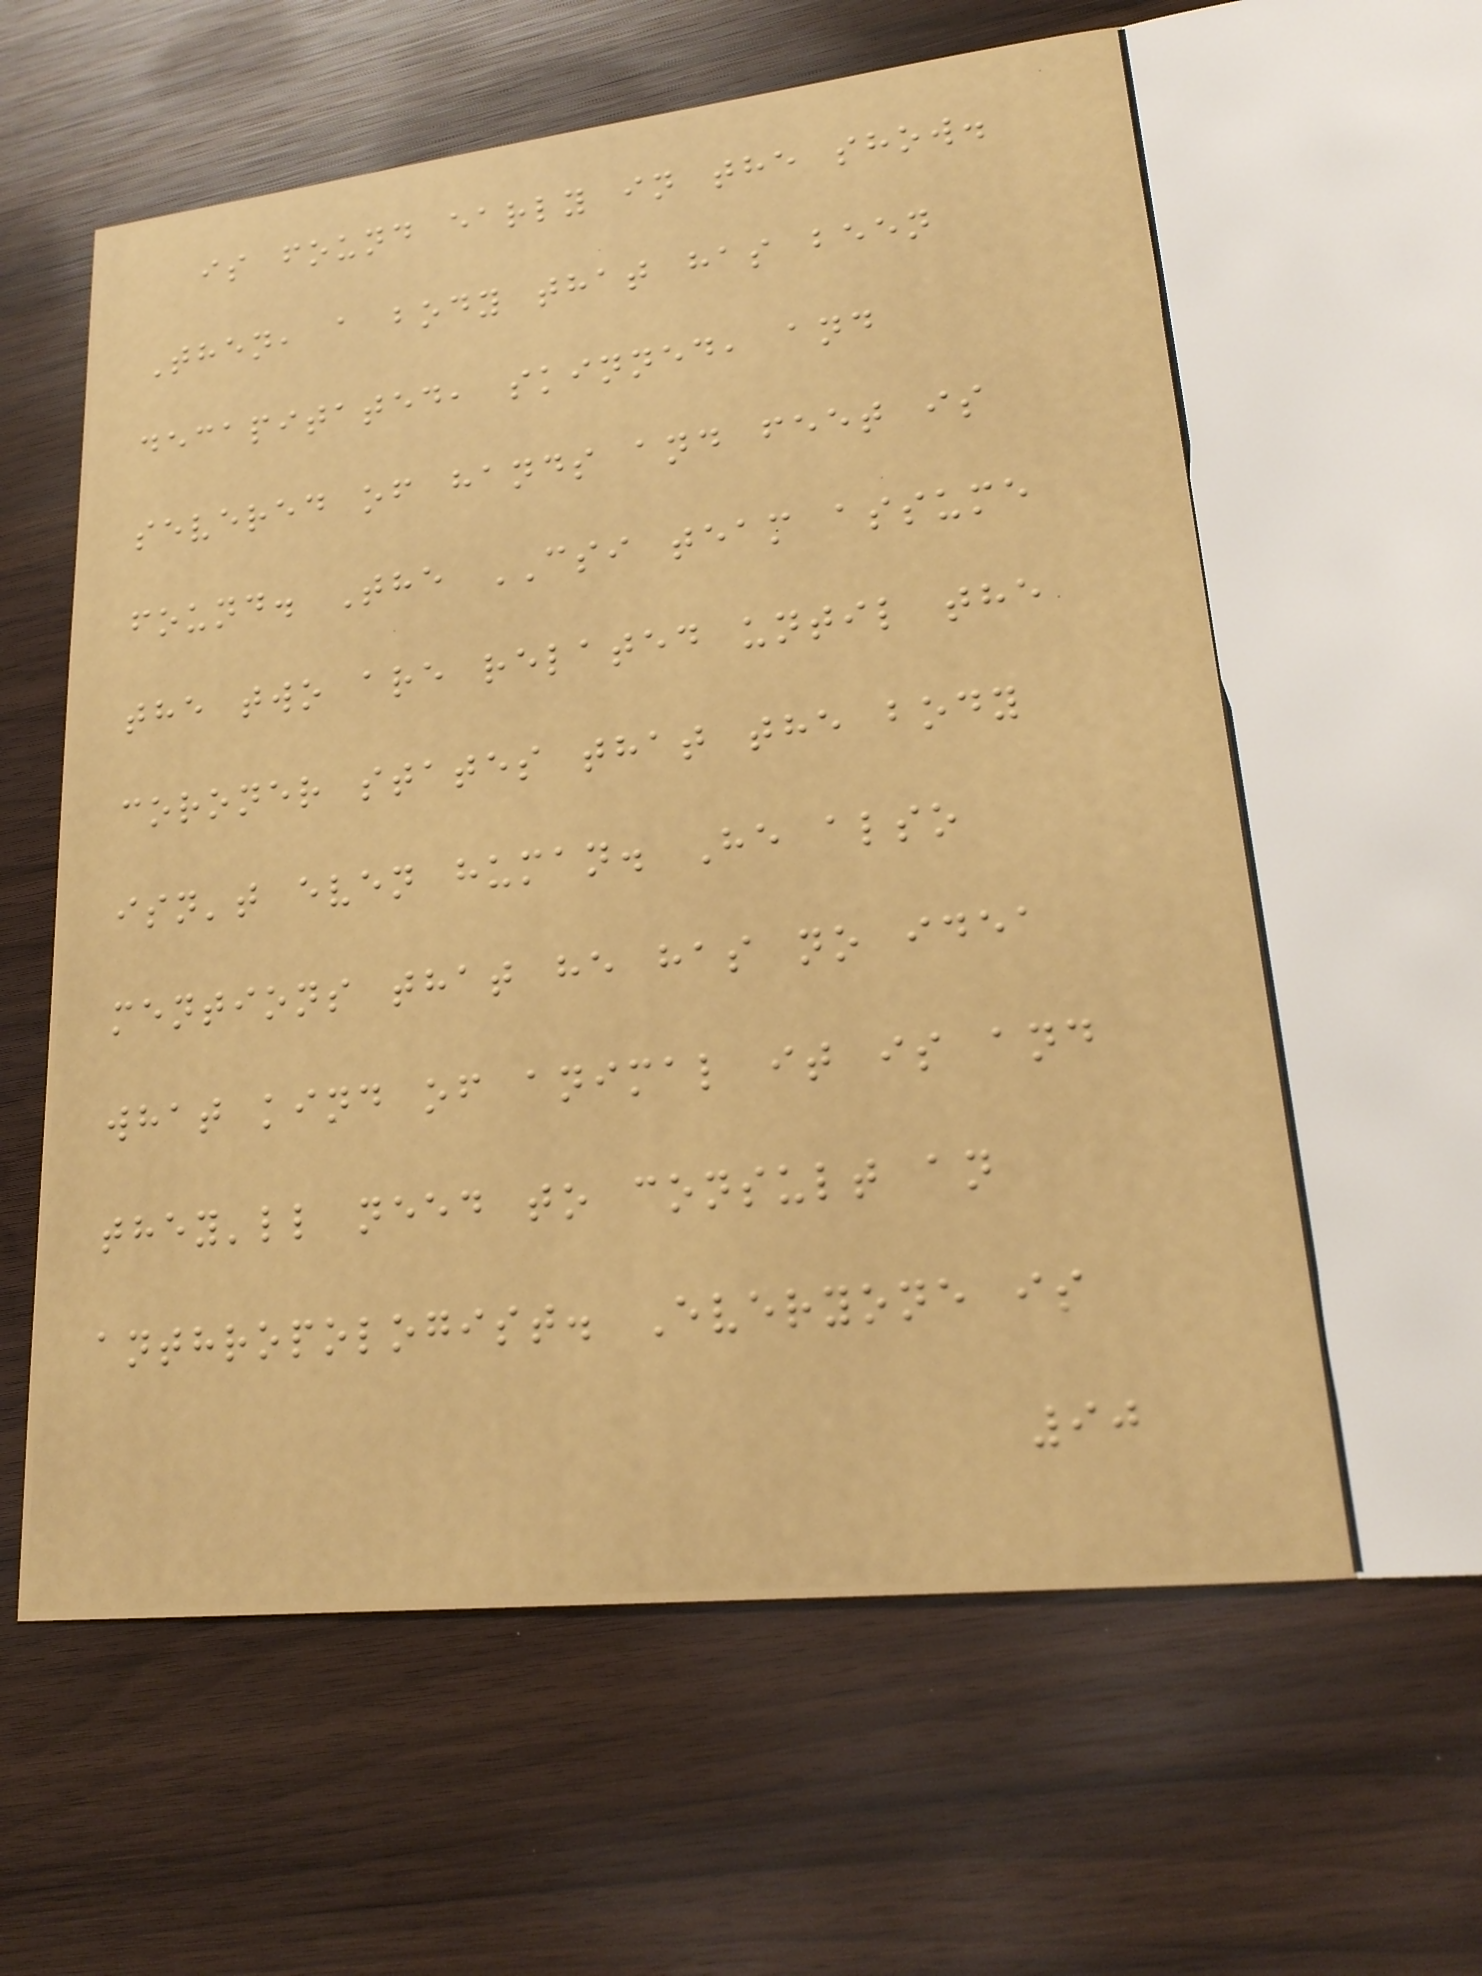is found early in the show.
Then, a body that has been
decapitated, skinned, and
severed of hands and feet is
found. The CSI team assume
the two are related until the
coroner states that the body
isn't even human. He also
mentions that he has no idea
what kind of animal it is and
they'll need to consult an
anthropologist. Everyone is
90
